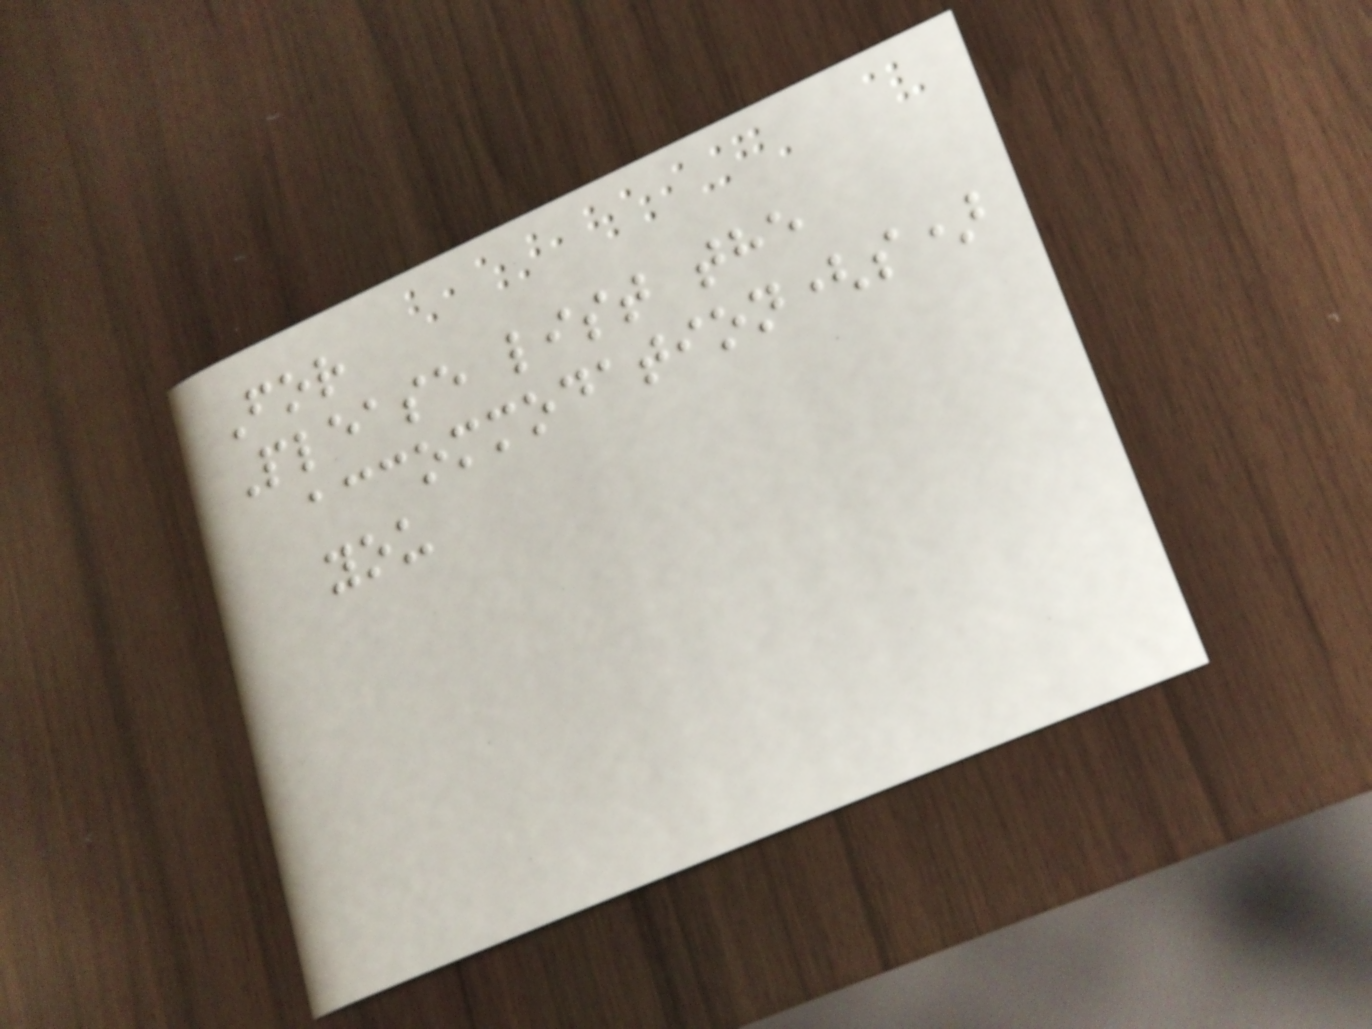For
Please list the
accommodation(s)
you
